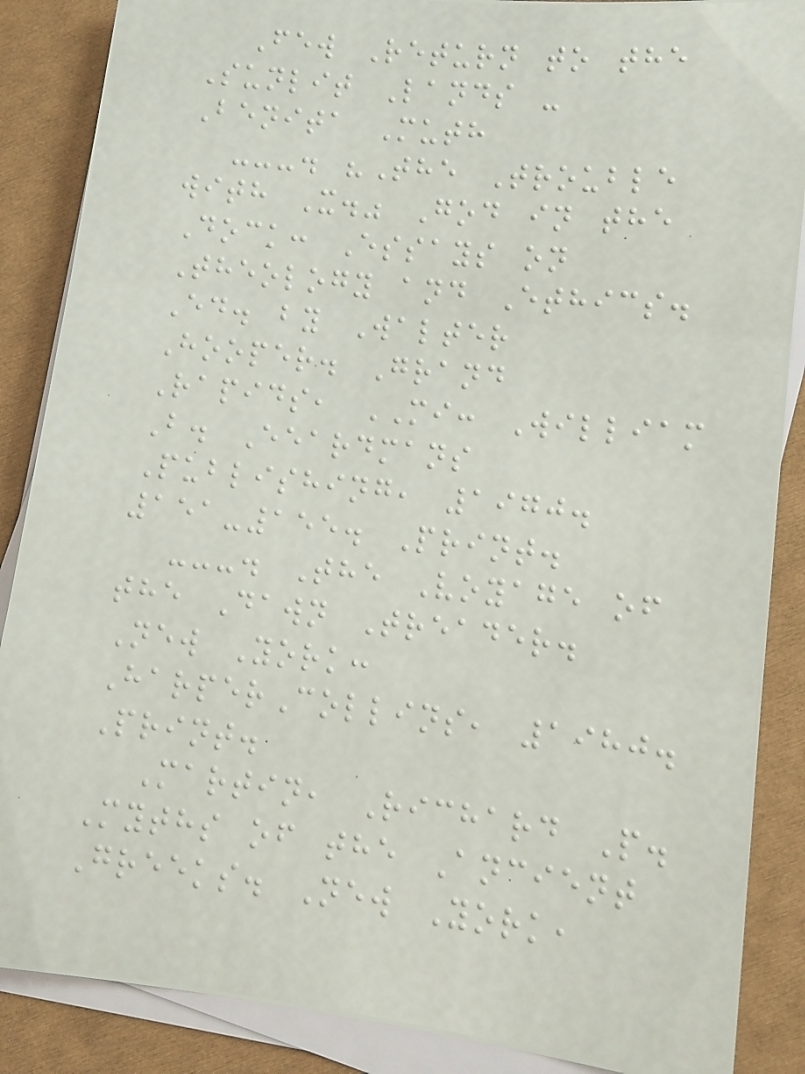Few Return to the
Sunlit Lands -
Benita Muth
---. "The Trouble
with X." God in the
Dock: Essays on
Theology and Ethics.
Ed. by Walter
Hooper. Grand
Rapids, MI: William
B. Eeardmans
Publishing, 1970.
151-155. Print.
---. The Voyage of
the Dawn Treader.
New York:
HarperCollins, 1980.
Print.
Martin, Richard P.
Myths of the Ancient
Greeks. New York,
